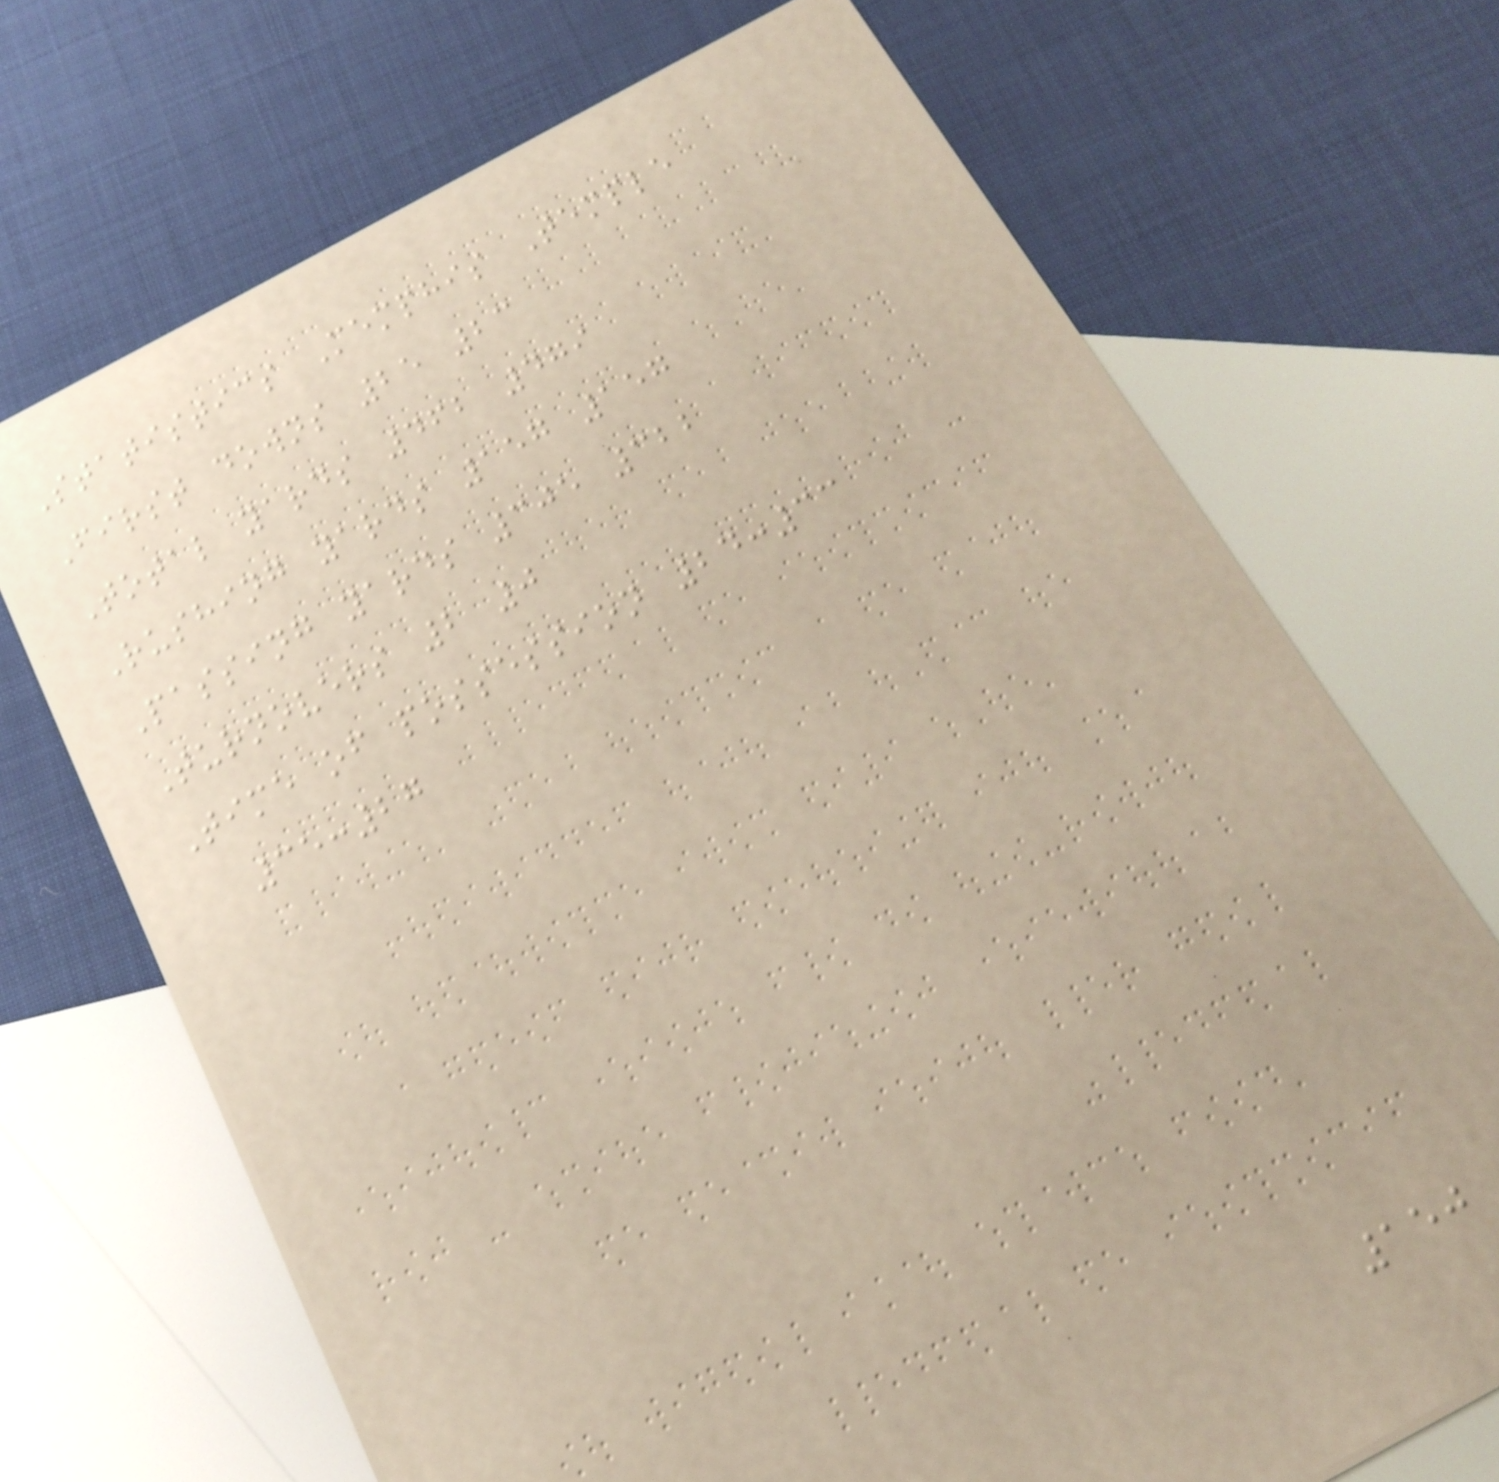Statistics Memphis Temple
First downs 25 23
Total yards 462 479
Rushing yards 157 157
Passing yards 305 322
Turnovers 2 0
Time of possession 24:33
35:27
150
